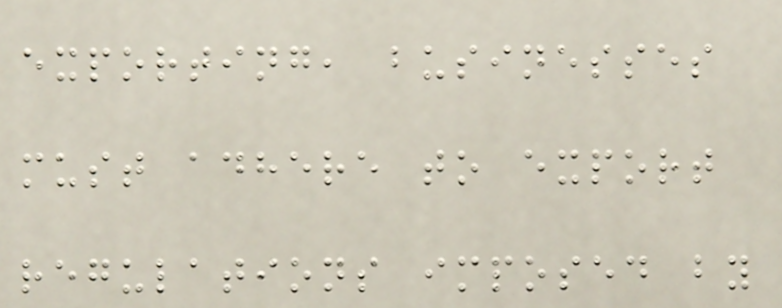exporting, businesses
must adhere to export
regulations imposed by
